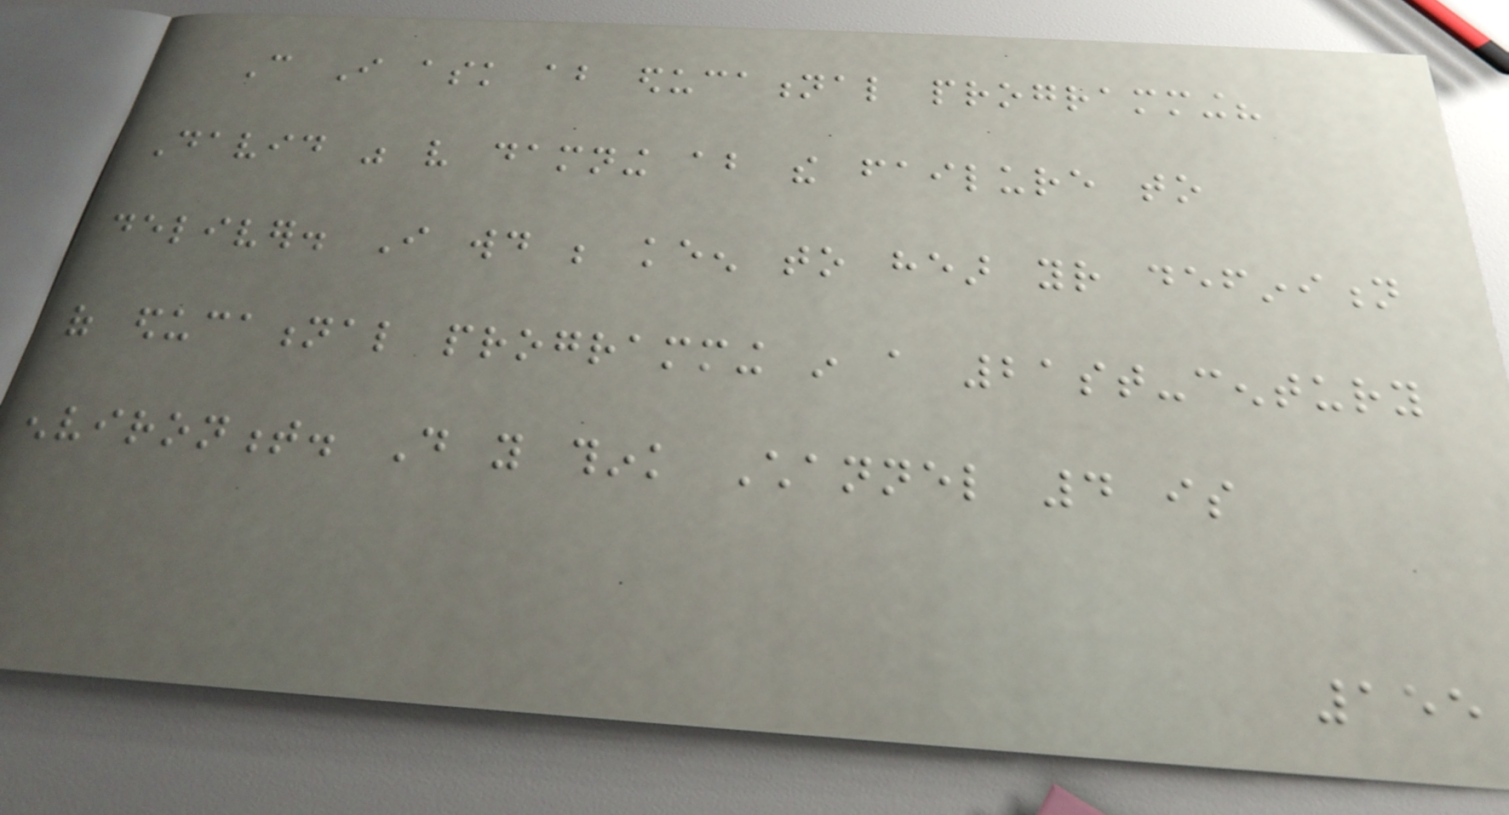Can I ask about educational programming?
David was very damning about the failure to
deliver. I would be keen to hear your definition
of educational programming in a 21st-century
environment. Do you think Channel 4 is
155
